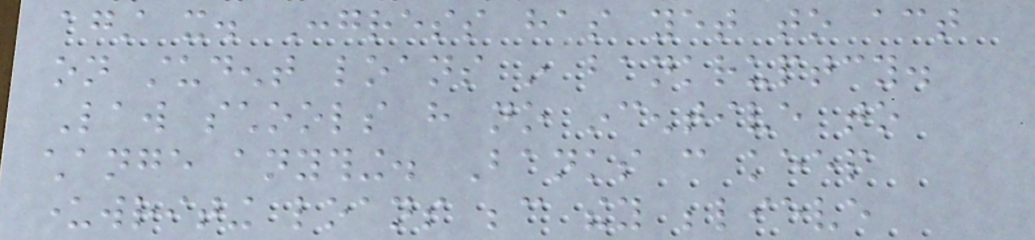against it. Congress has yet to act
on student loans in bankruptcy.
Law schools have no incentive to
change anything. Banks can keep
underwriting loans because they believe
